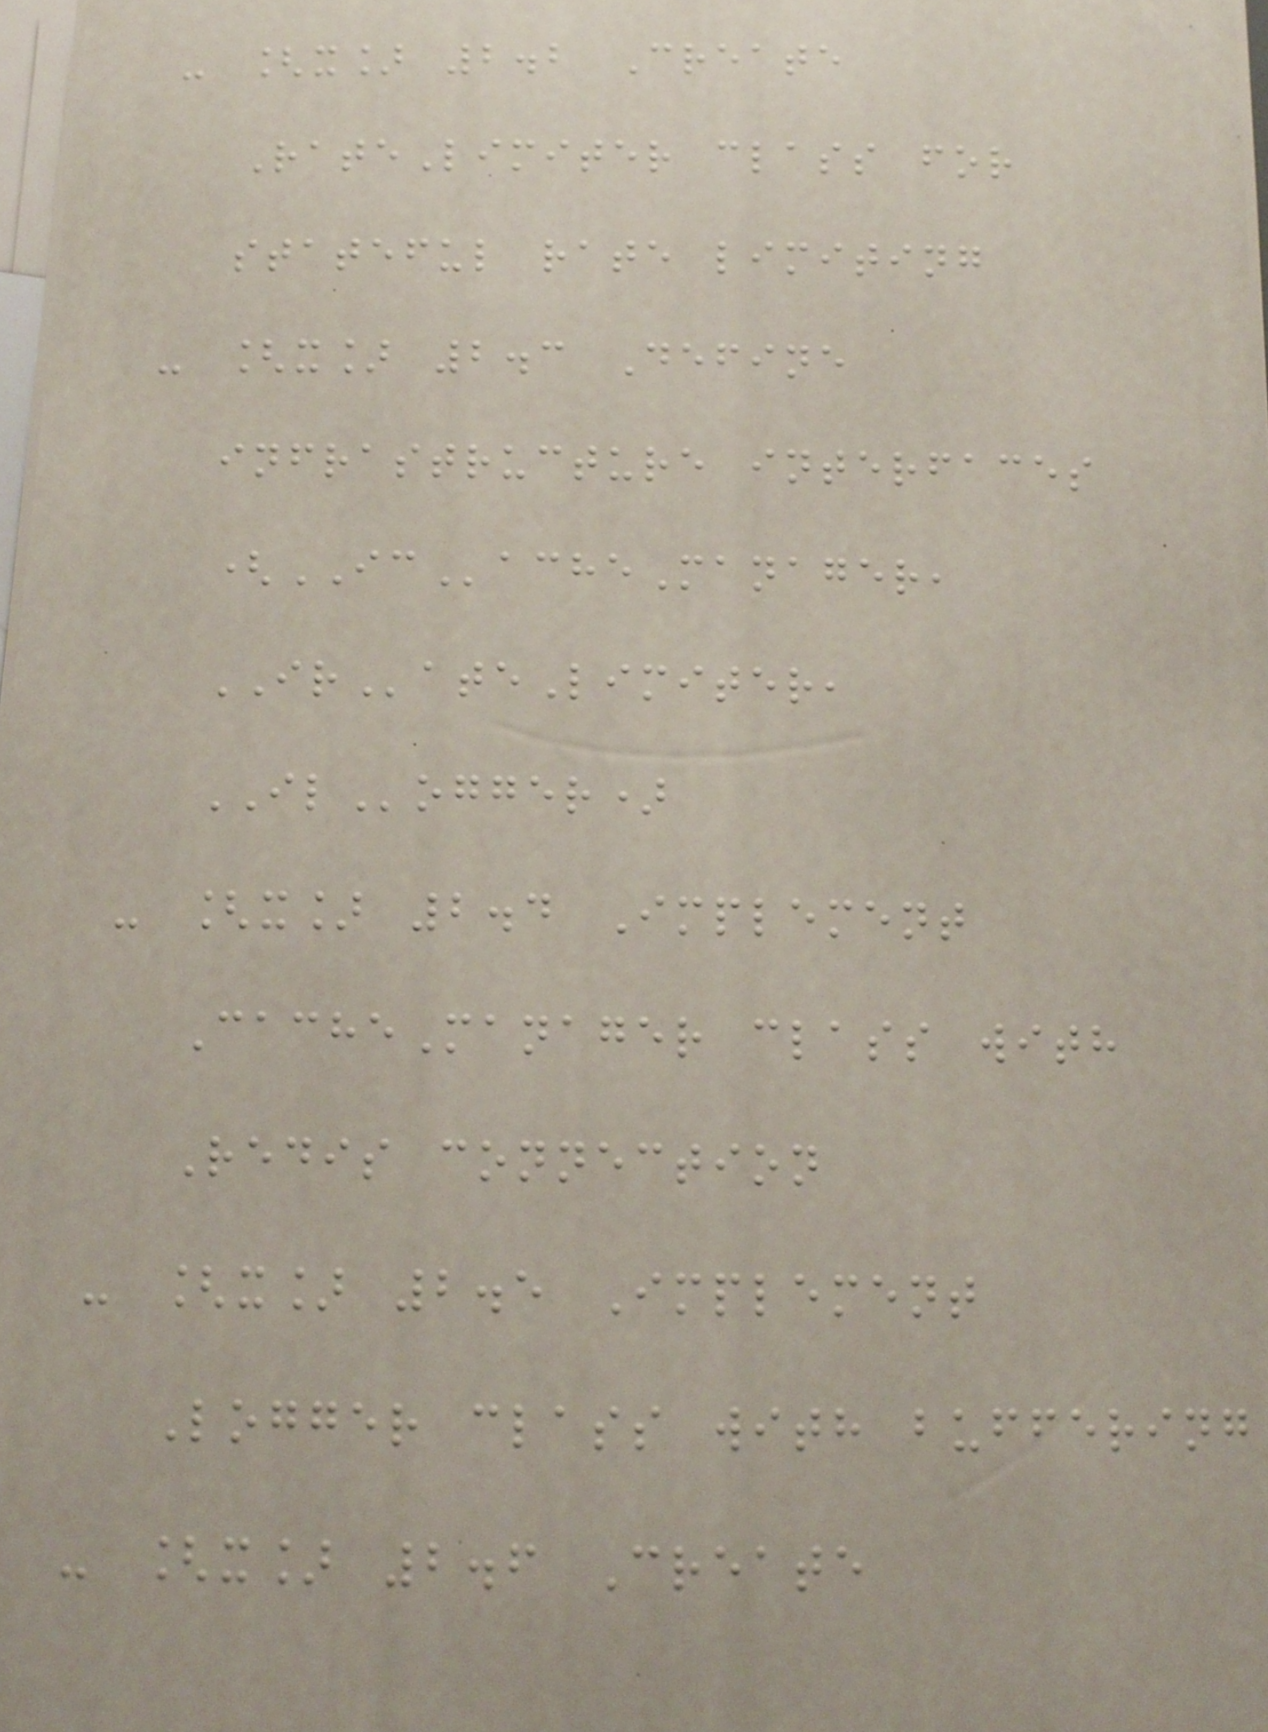- [x] 2.2 Create
RateLimiter class for
stateful rate limiting
- [x] 2.3 Define
infrastructure interfaces
(ICacheManager,
IRateLimiter,
ILogger)
- [x] 2.4 Implement
CacheManager class with
Redis connection
- [x] 2.5 Implement
Logger class with buffering
- [x] 2.6 Create
